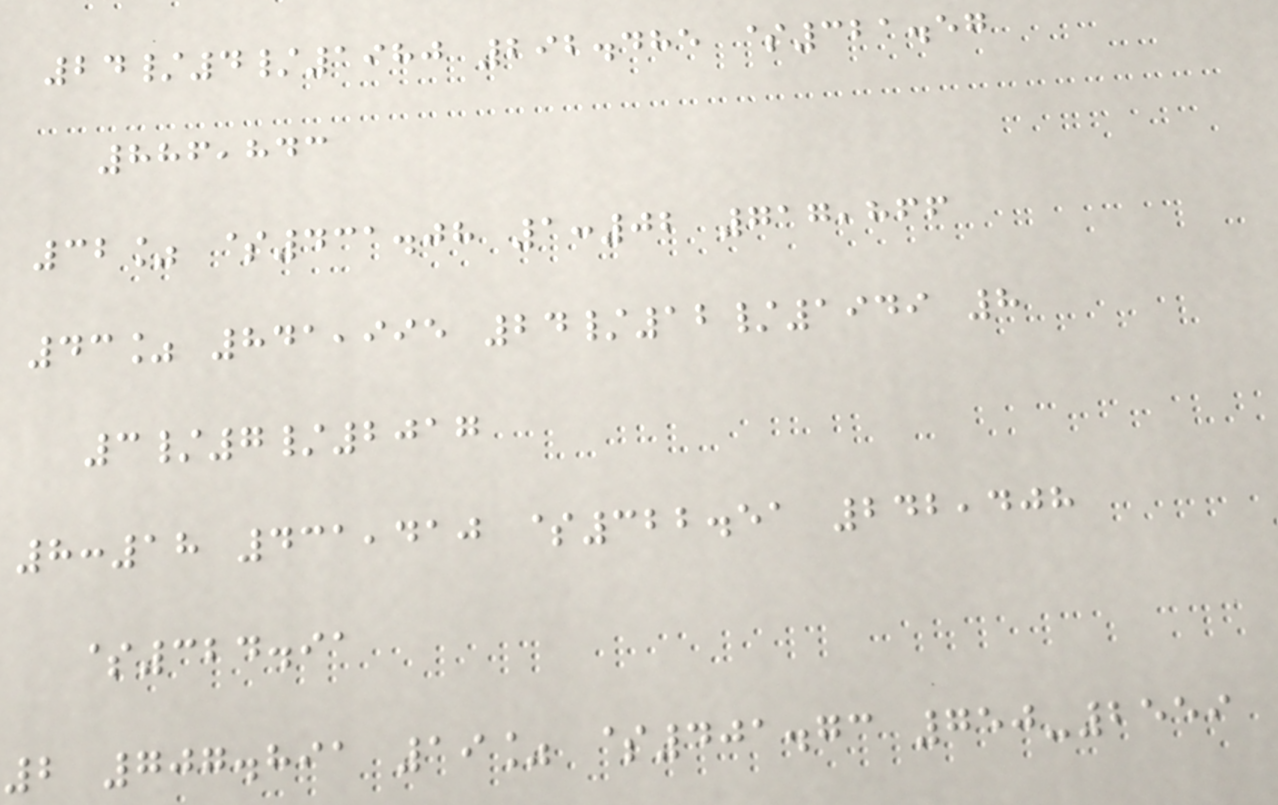24/4/1980 292.485 $321.57
886,843
32% $431.08 1:02 717,866
43% 841,995 24/12/1949 8
3/7/2017
8:18 431,410 $322.51 242,408
$324.91
2 707.891 19% $401.73 750-2559
